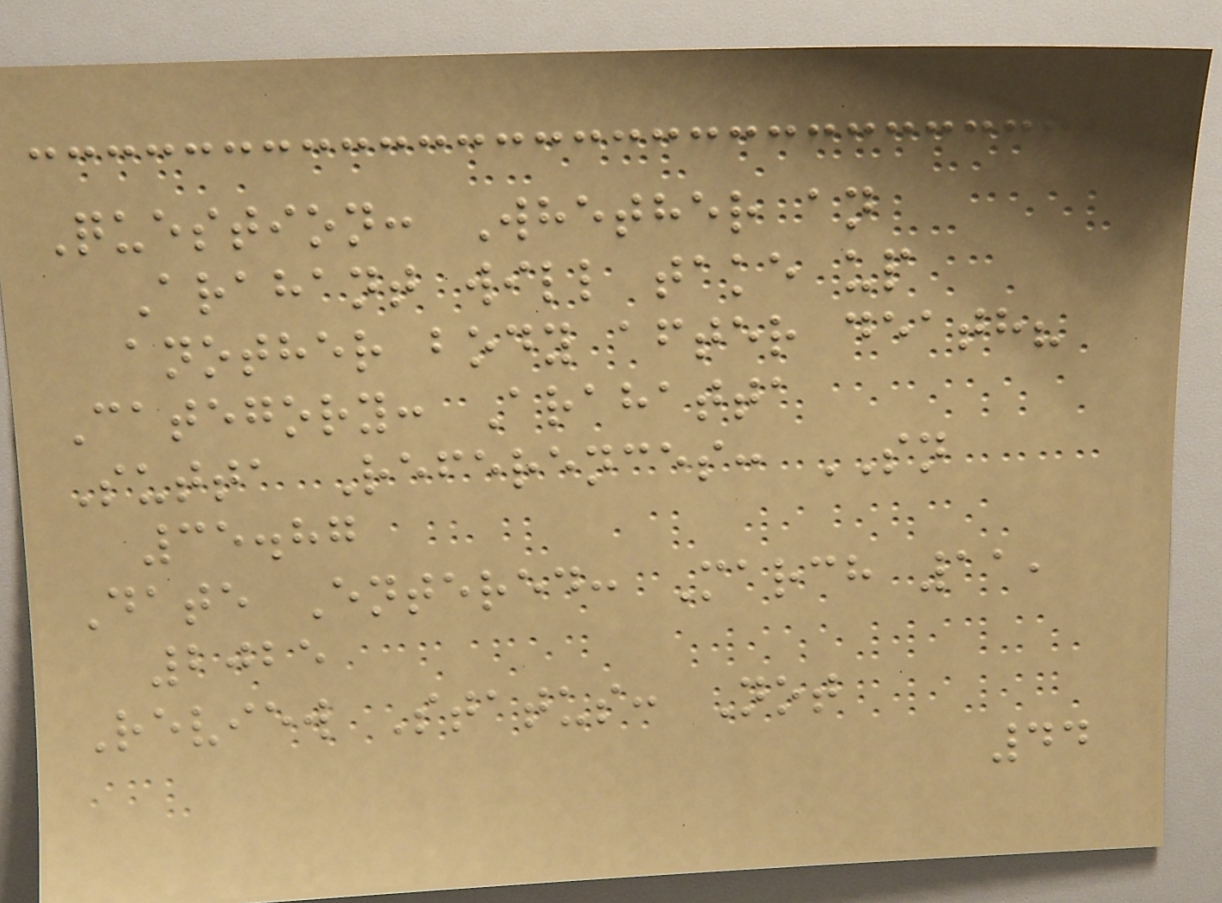Question: Whether an
Arahant will take up
another body after death?
Category: Arahatta
Sutta References: SN
35.87
Date Entered: March 11,
2025
Review Status: Not
44
